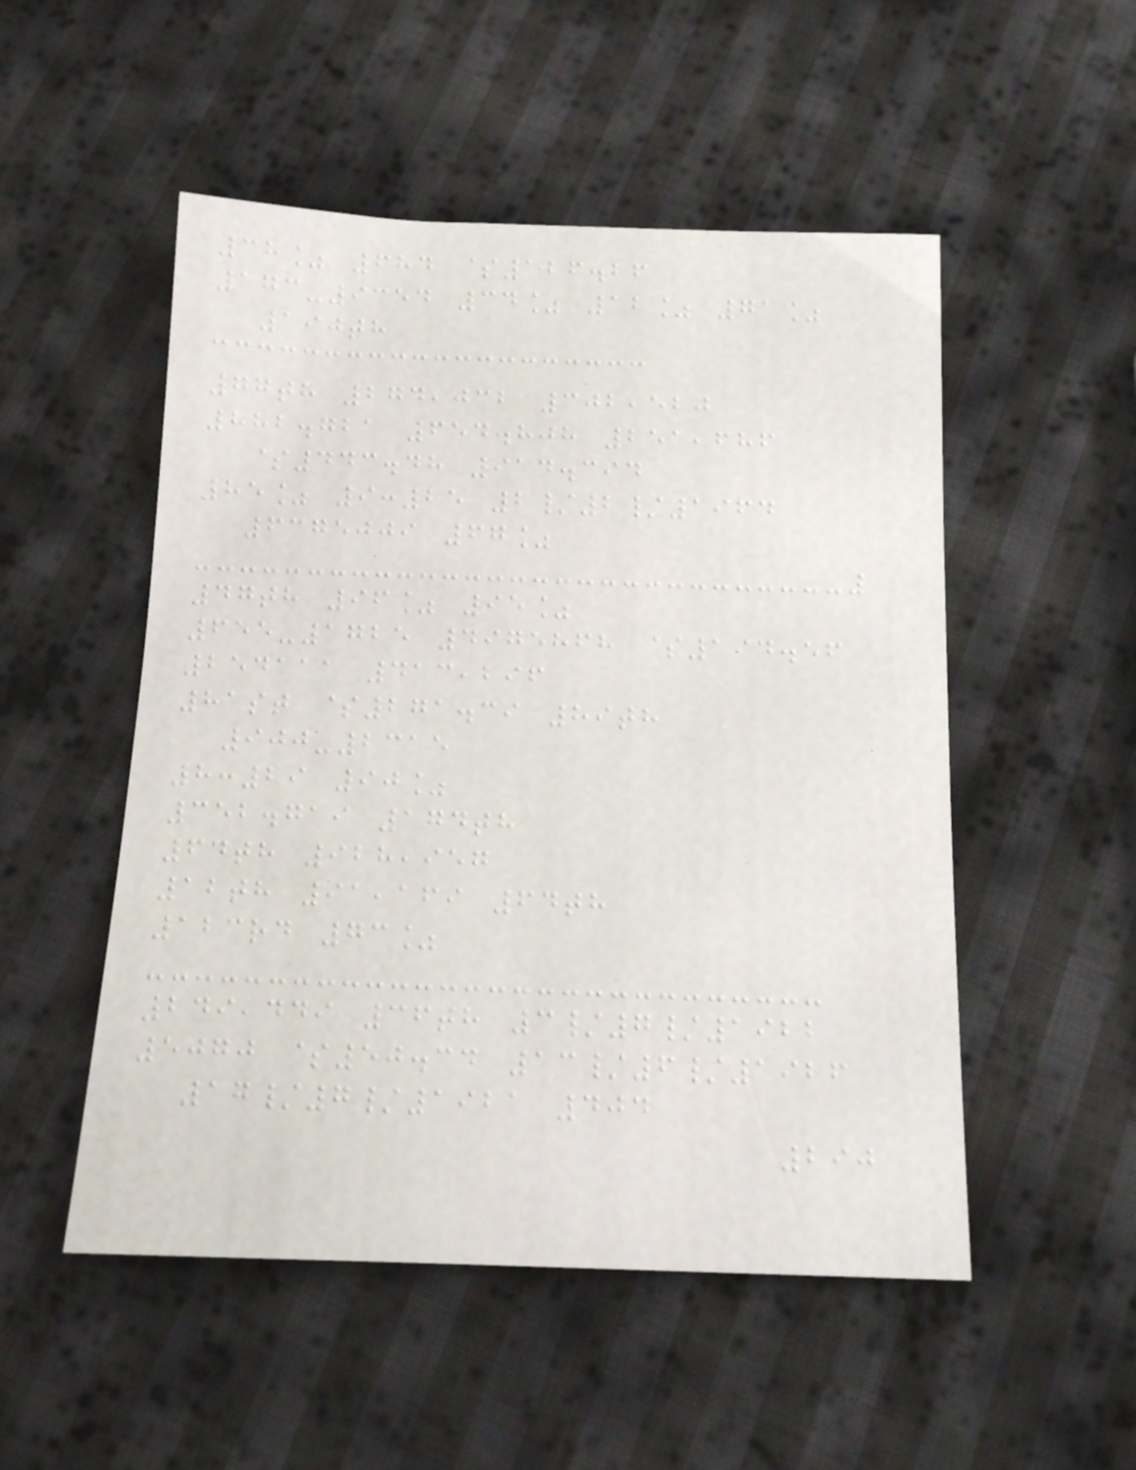38% 684 $126.26
173-9354 34% 12% 71%
190th
77th 274,032 302,520
882.721 654.808 251,686
$443.48 914.394
85% 9:25 2/2/1964
6375009 67%
47th 96% 95%
655-1725 4975868 $194.56
254111 413,296
81st $271.39 89th
900-2315
8:29 90%
352.719 174th
64th 928,957
12th 91,169 64th
123rd 73%
249,449 36th 3/7/1922
5070 $50.34 13/6/1926
17/7/1921 404
290
